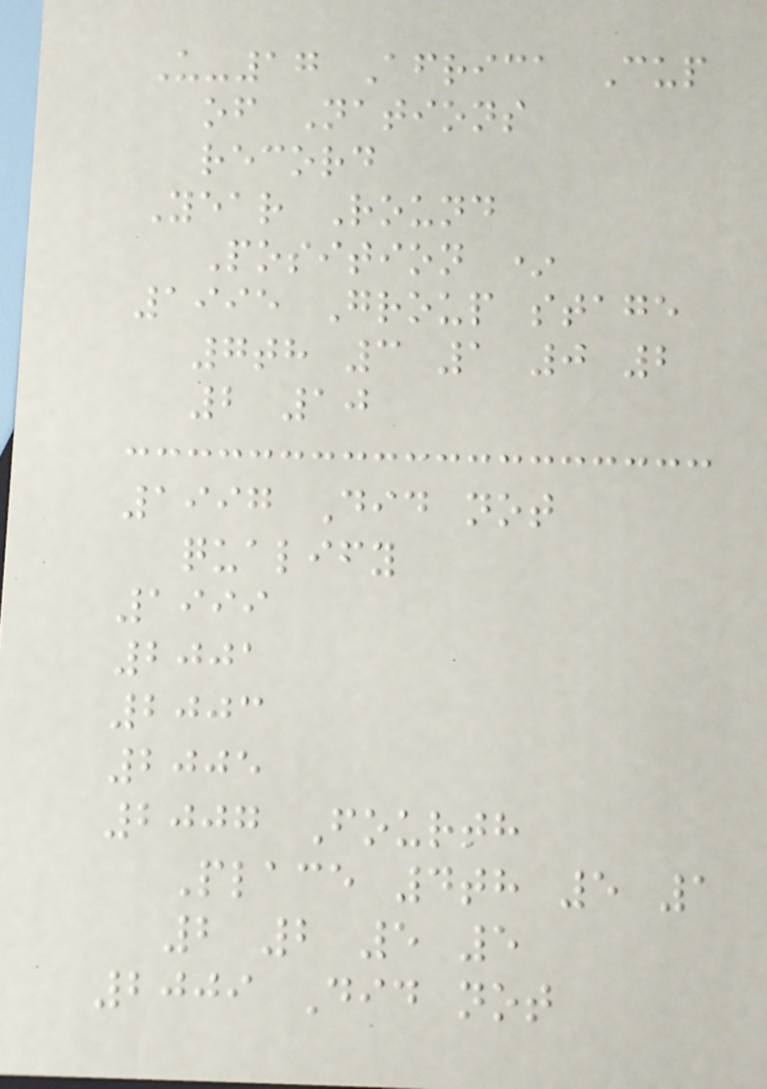U-17 Africa Cup
of Nations
record
Year Round
Position *
1995 Group stage
7th 3 1 0 2
2 10
1997 Did not
qualify
1999
2001
2003
2005
2007 Fourth
Place 4th 5 1
2 2 5 5
2009 Did not
